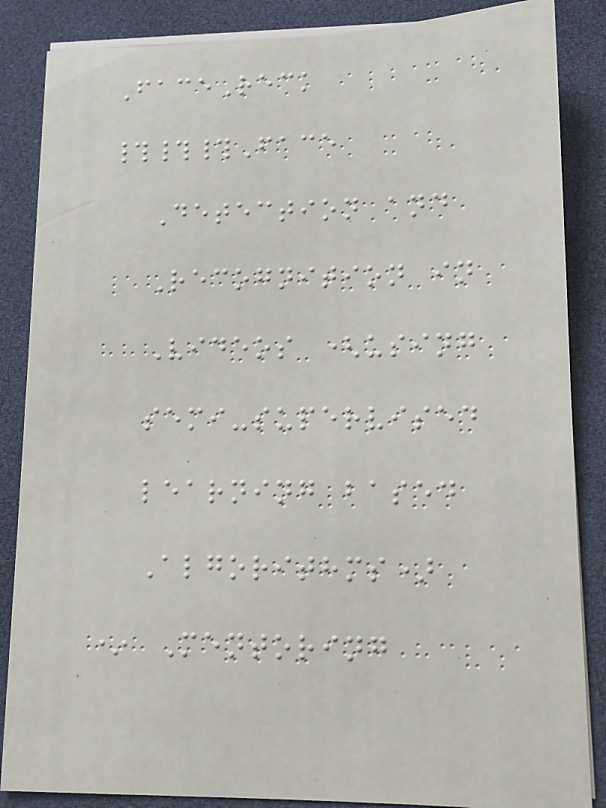FaceReck
###Face
Detection and
Recognition in
Videos (using
semi-supervised
learning based
Algorithms)
* Mentoring
